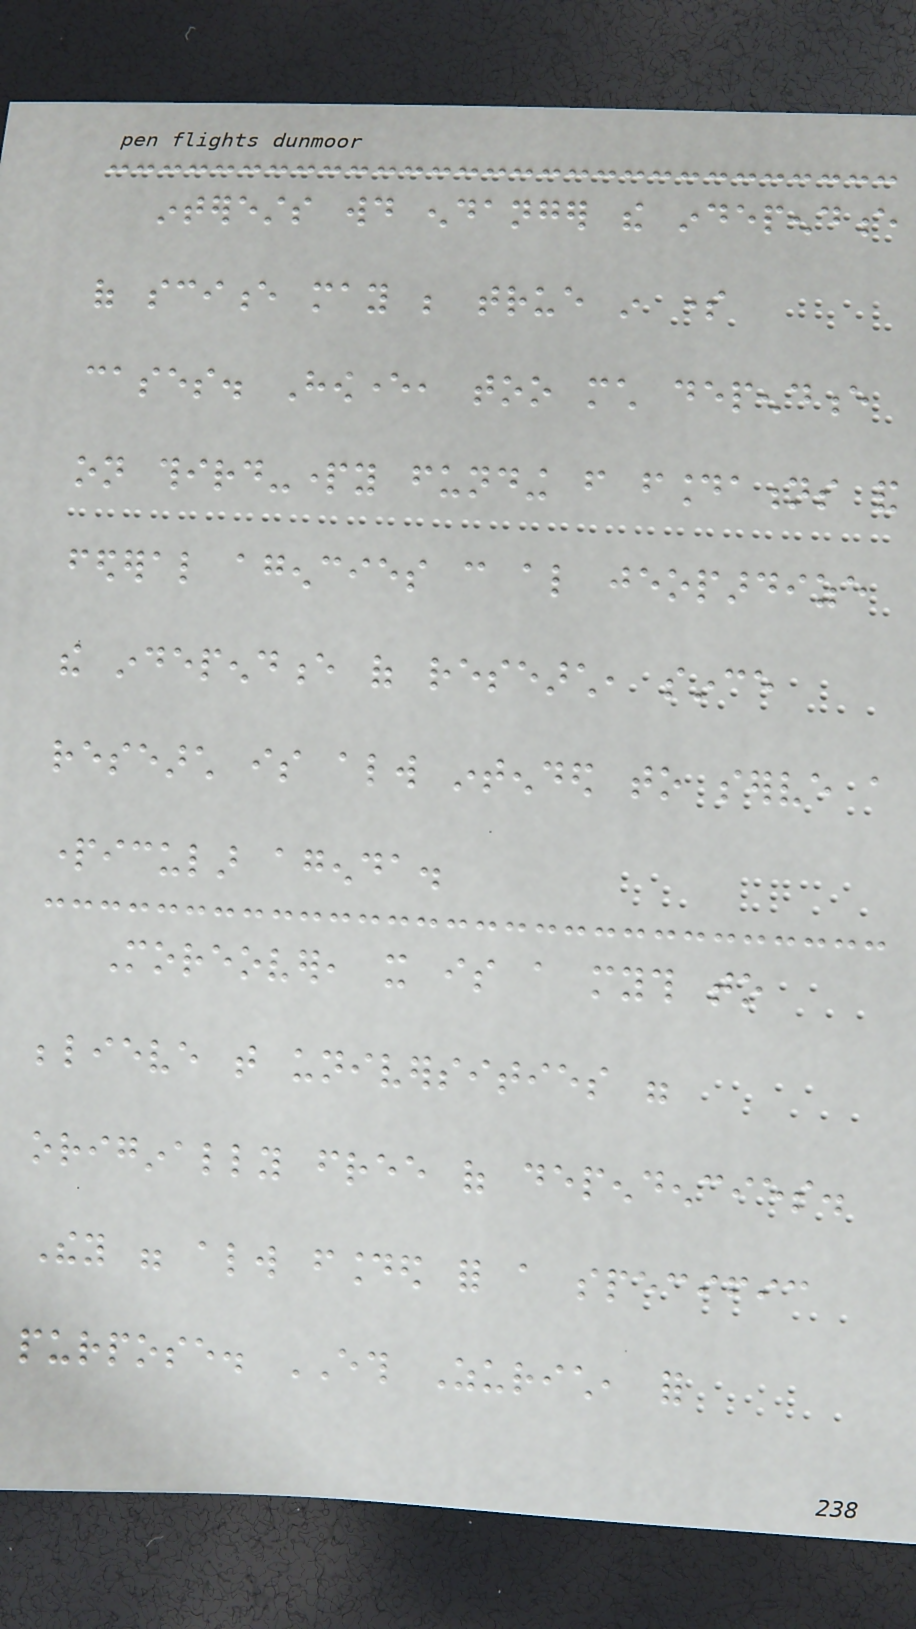interests would endanger the independence
of science may be true in some
cases. However, too much dependence
on third-party funding from foundations and
federal agencies can also jeopardize
the independence of research, since
research is always intended to serve a
particular agenda.
Moreover, it is a myth to
believe that universities were
originally free of dependencies.
They were always founded for a specific
purpose. ETH Zurich, for
